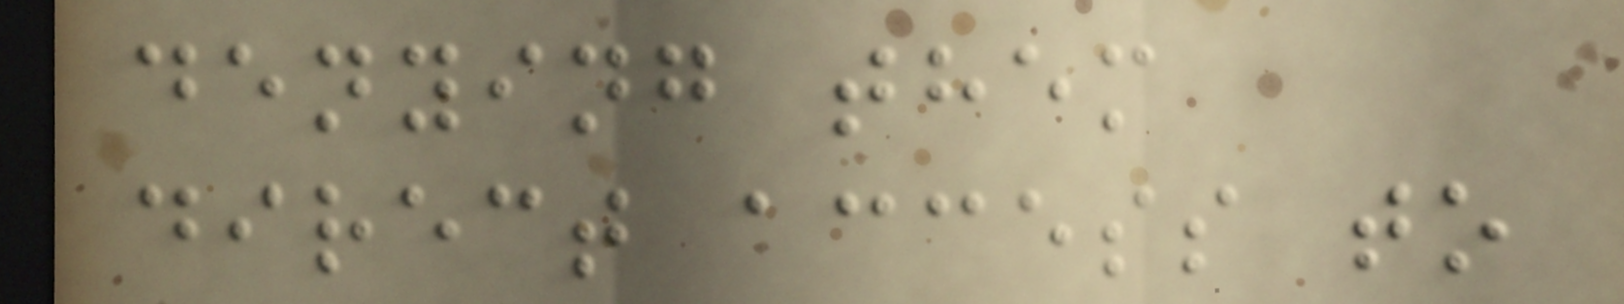denying them
direct access to
